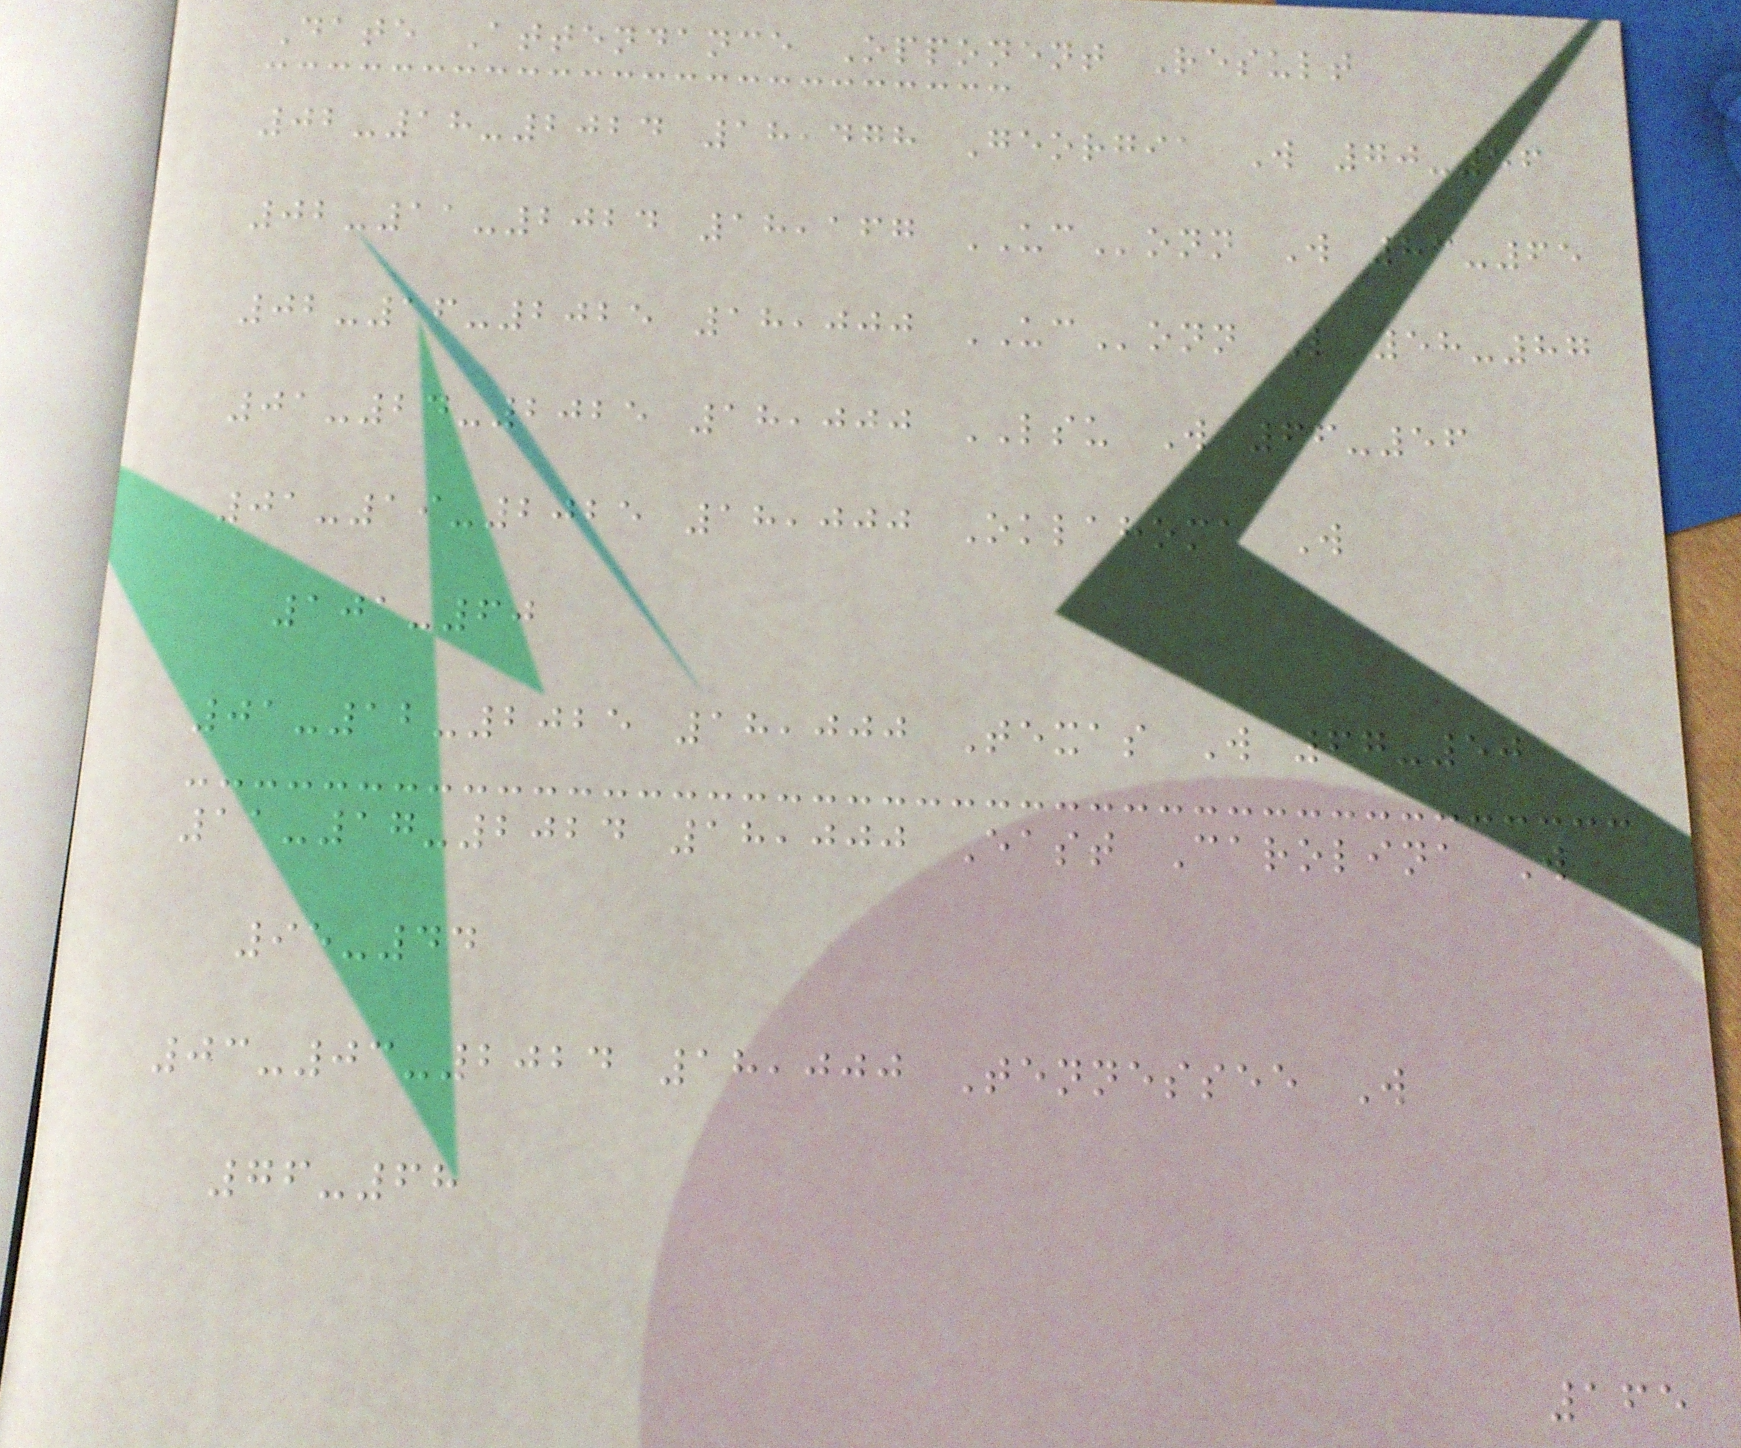Date Attendance Opponent Result
02-18-2024 18,478 Georgia W 70-56
02-11-2024 18,167 UConn W 83-65
02-16-2025 18,000 UConn L 58-87
01-24-2025 18,000 LSU W 66-56
01-19-2025 18,000 Oklahoma W
101-60
01-12-2025 18,000 Texas W 67-50
11-17-2024 18,000 East Carolina W
95-44
03-03-2024 18,000 Tennessee W
76-68
165
